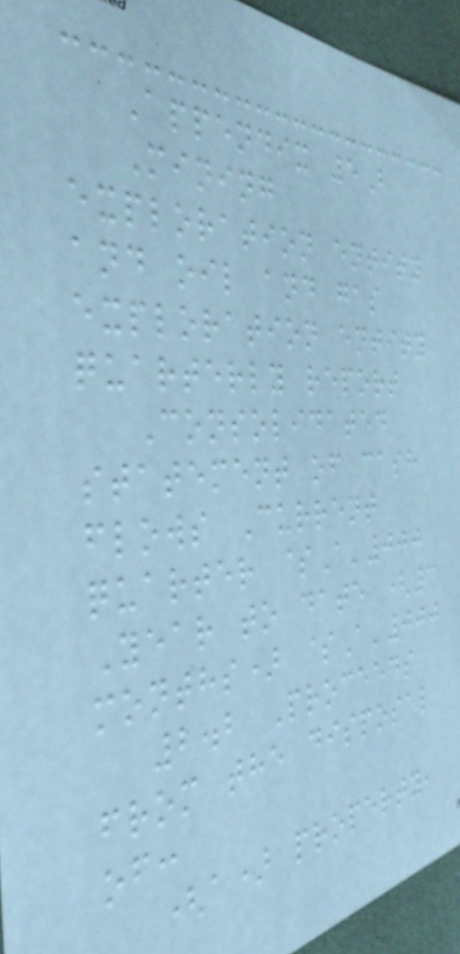Appendix 5B
Mining
exploration entity
and oil and gas
exploration entity
quarterly report
Consolidated
statement of cash
flows Current
quarter $A'000
Year to date (3
months) $A'000
2.2 Proceeds
from the disposal
of:
(a) property,
